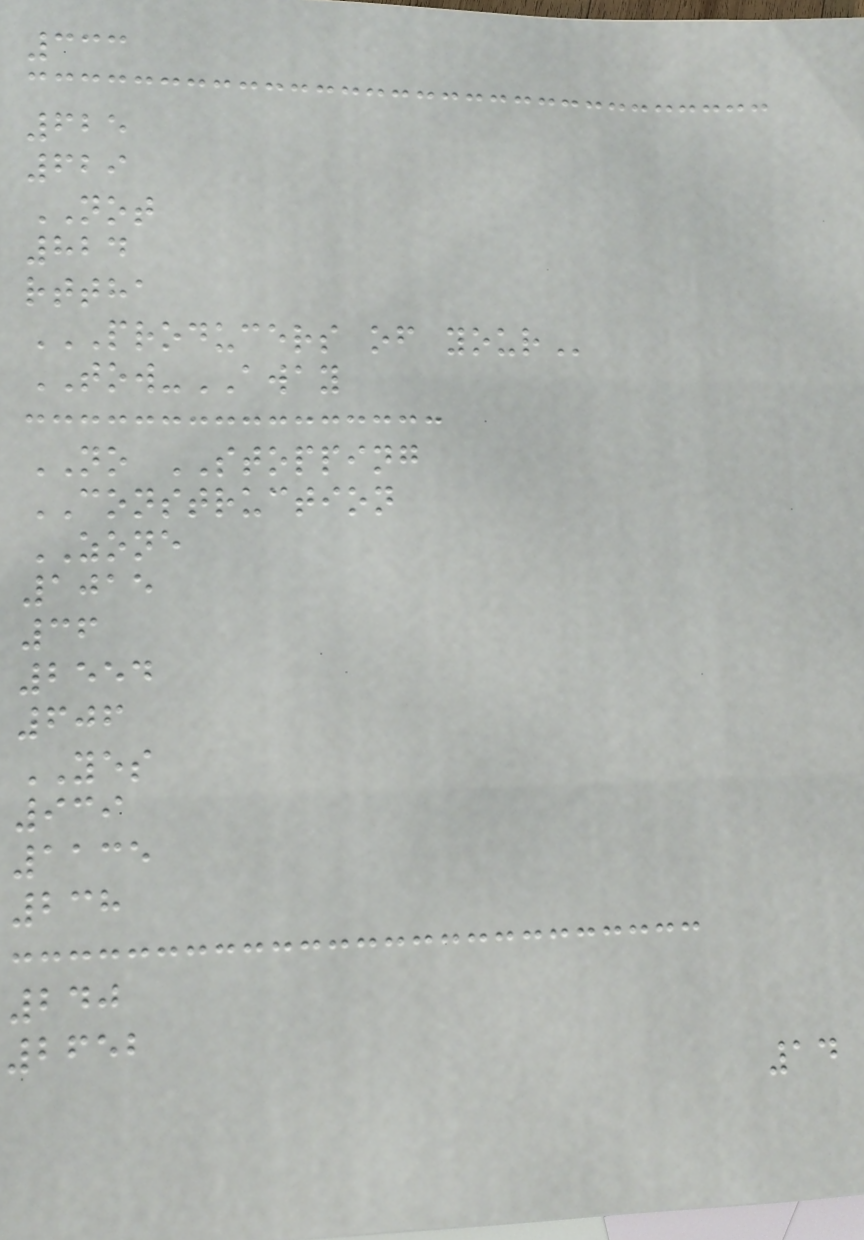333
625
629
NOT
824
rttha
PRODUCERS OF YOUR
TOW-AWAY
NO STOPPING
CONSTRUCTION
ZONE
1015
36
2554
606
YES
939
1135
238
240
2652
14
